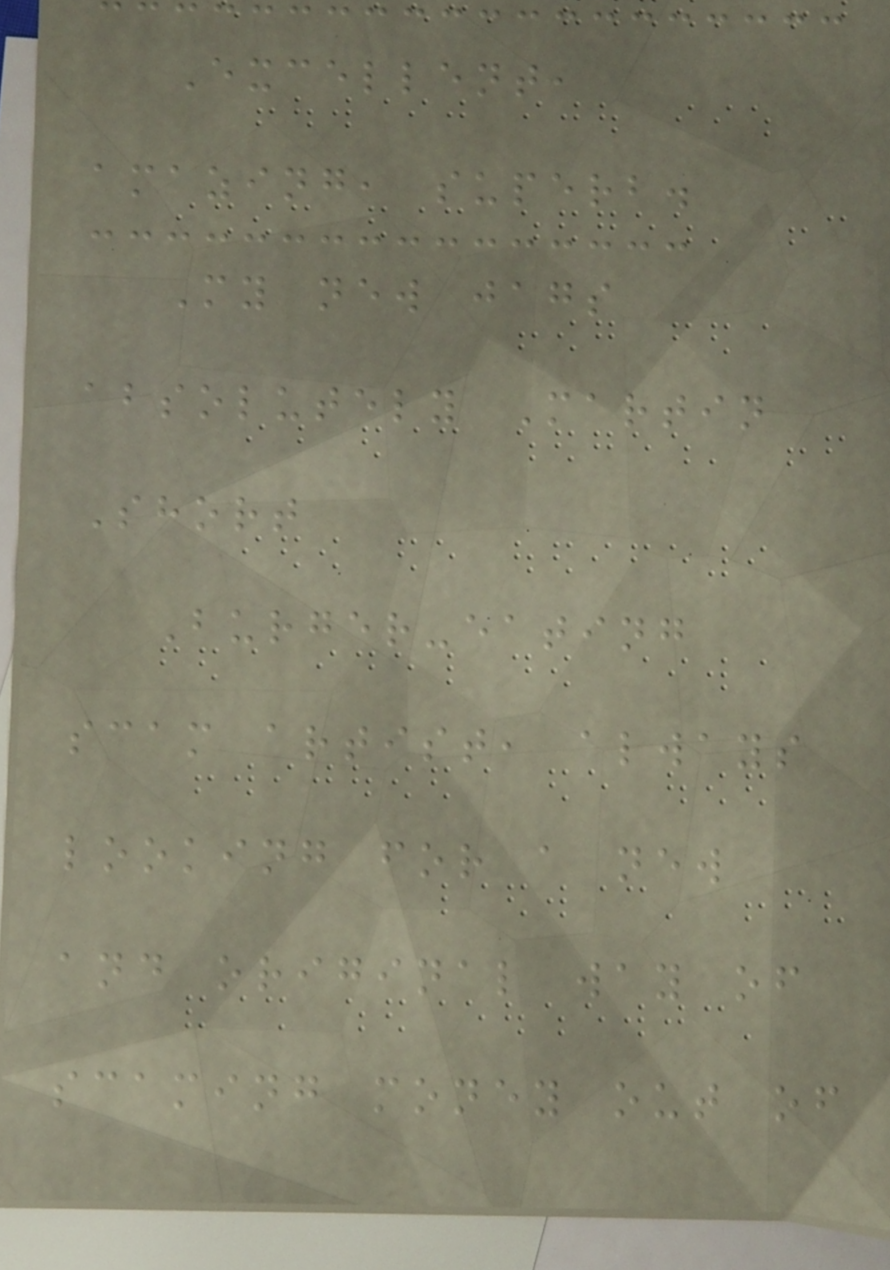Excellent,
amazing, superb.
My new jags
absolutely Martin
Short
Burger-eating
scam artist, always
looking for a new
and original way of
scaming money out of
